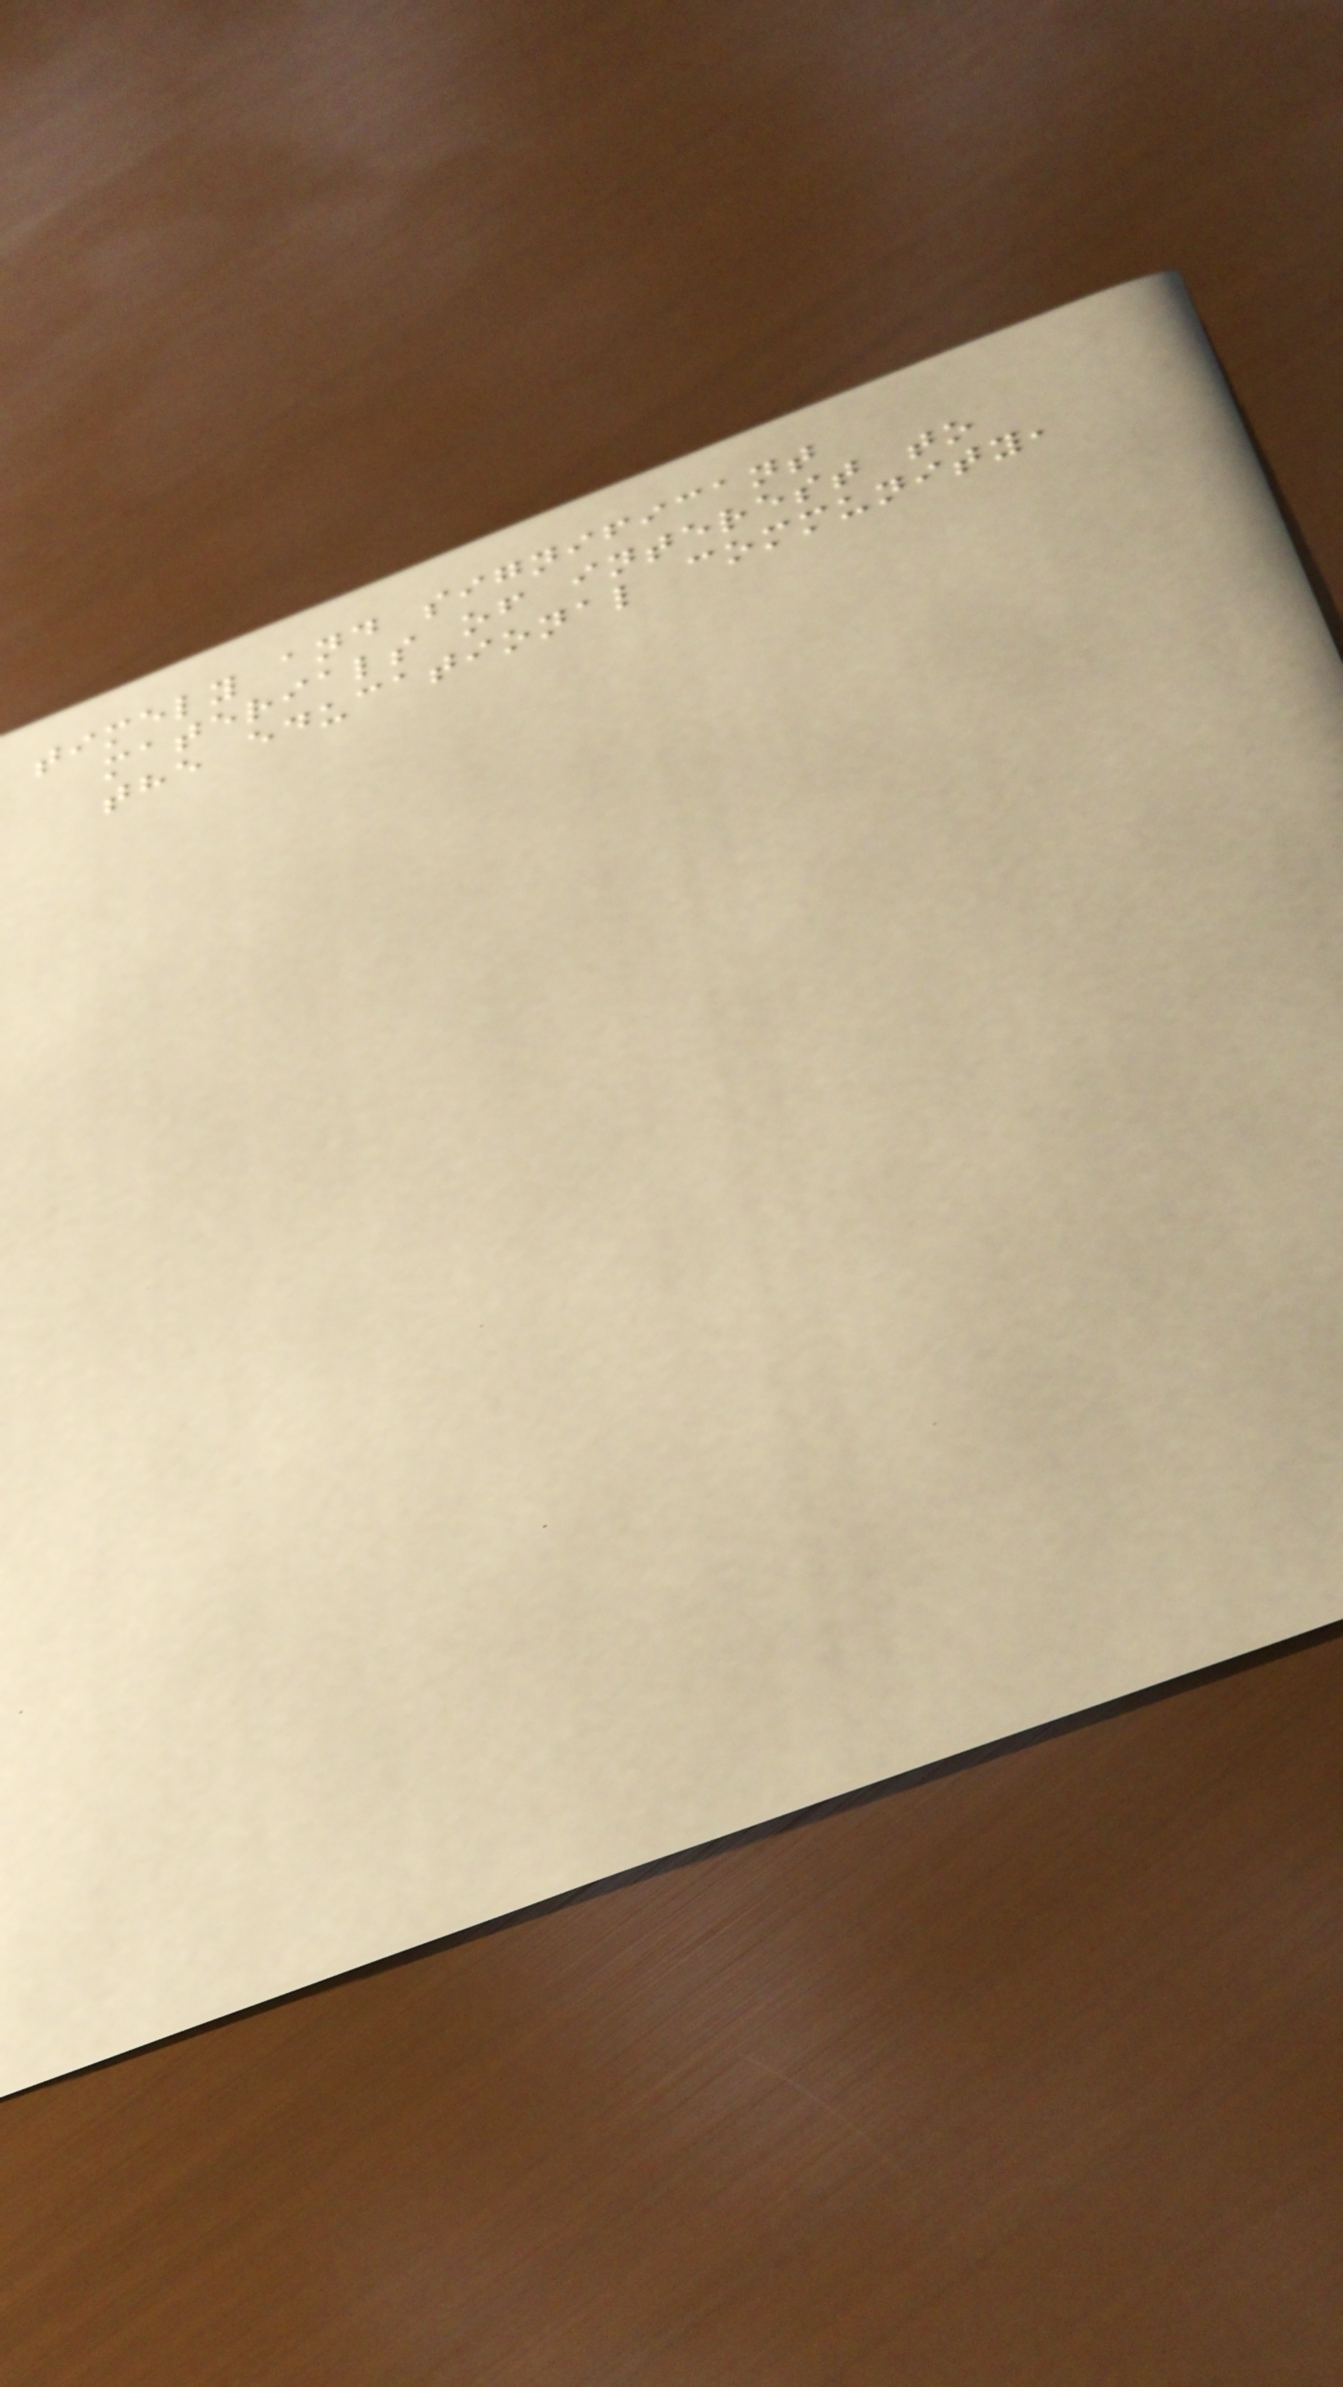timely and significant
materials of interest to
the educational community,
